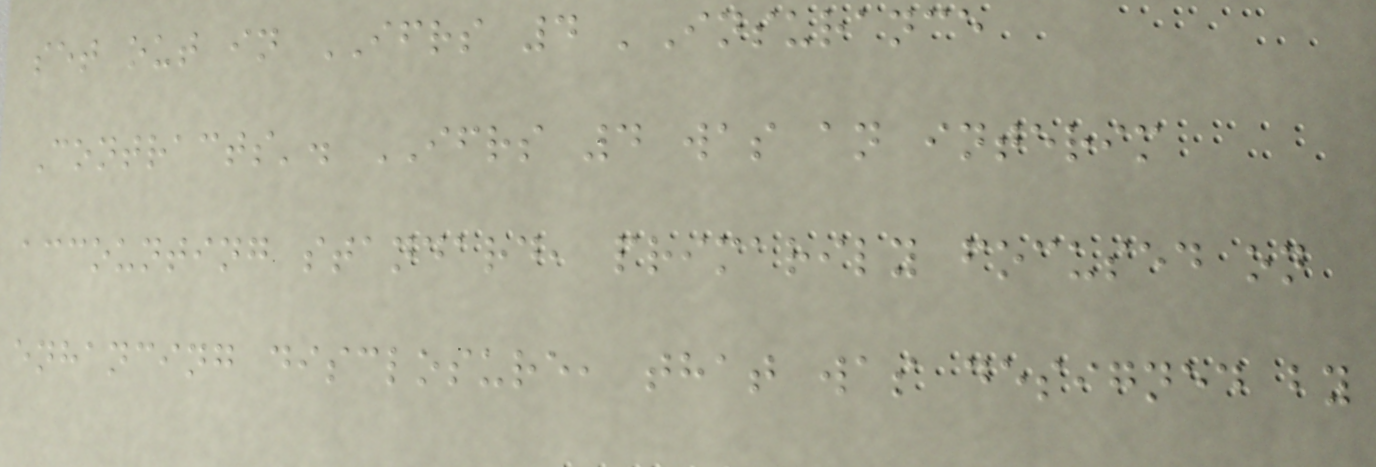set out in IFRS 4 'Insurance
Contracts'. IFRS 4 was an interim
accounting standard, primarily focused on
enhancing disclosure, that was designed by
